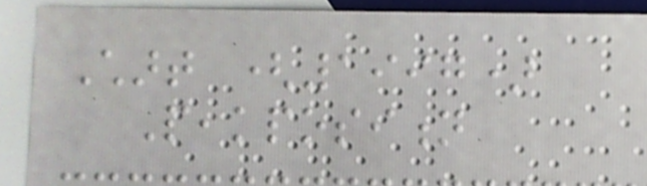Chart (1997)
Peakposition
